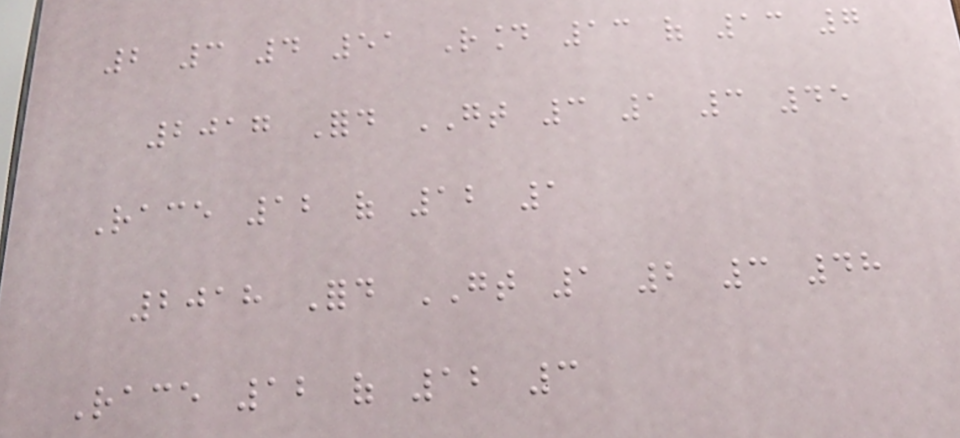2 3 4 51 Round 13 of 13 7
2017 Ford GT 3 1 3 45
Race 12 of 12 1
2018 Ford GT 1 2 3 48
Race 12 of 12 3
